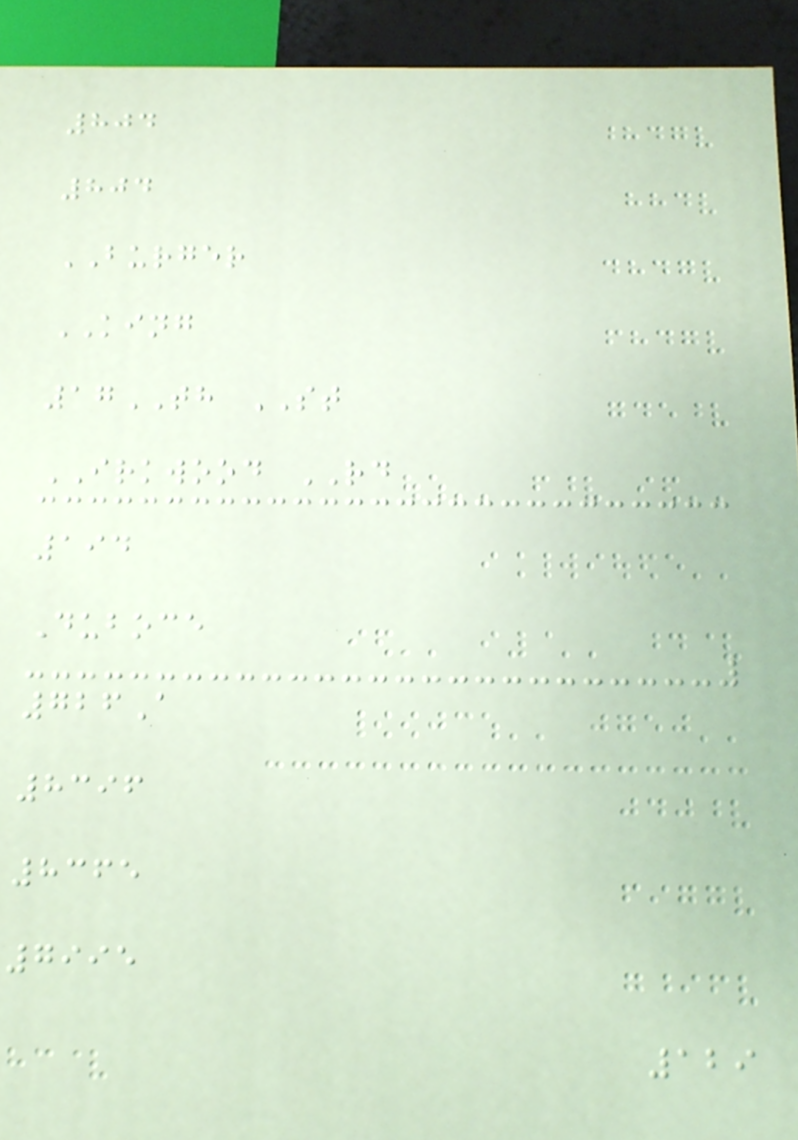804
804
BURGER
KING
17TH ST
IRKWOOD RD
194
Duboce
726A
8396
8365
7995
129
